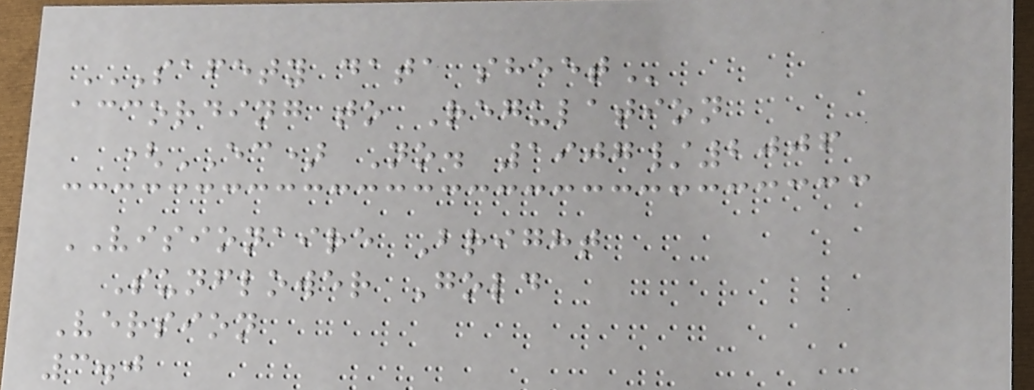SAFETY DATA SHEET
according to Regulation
(EC) No. 1907/2006
VISIONAIRE Bright
Sunflower Gold
Version
3.0
